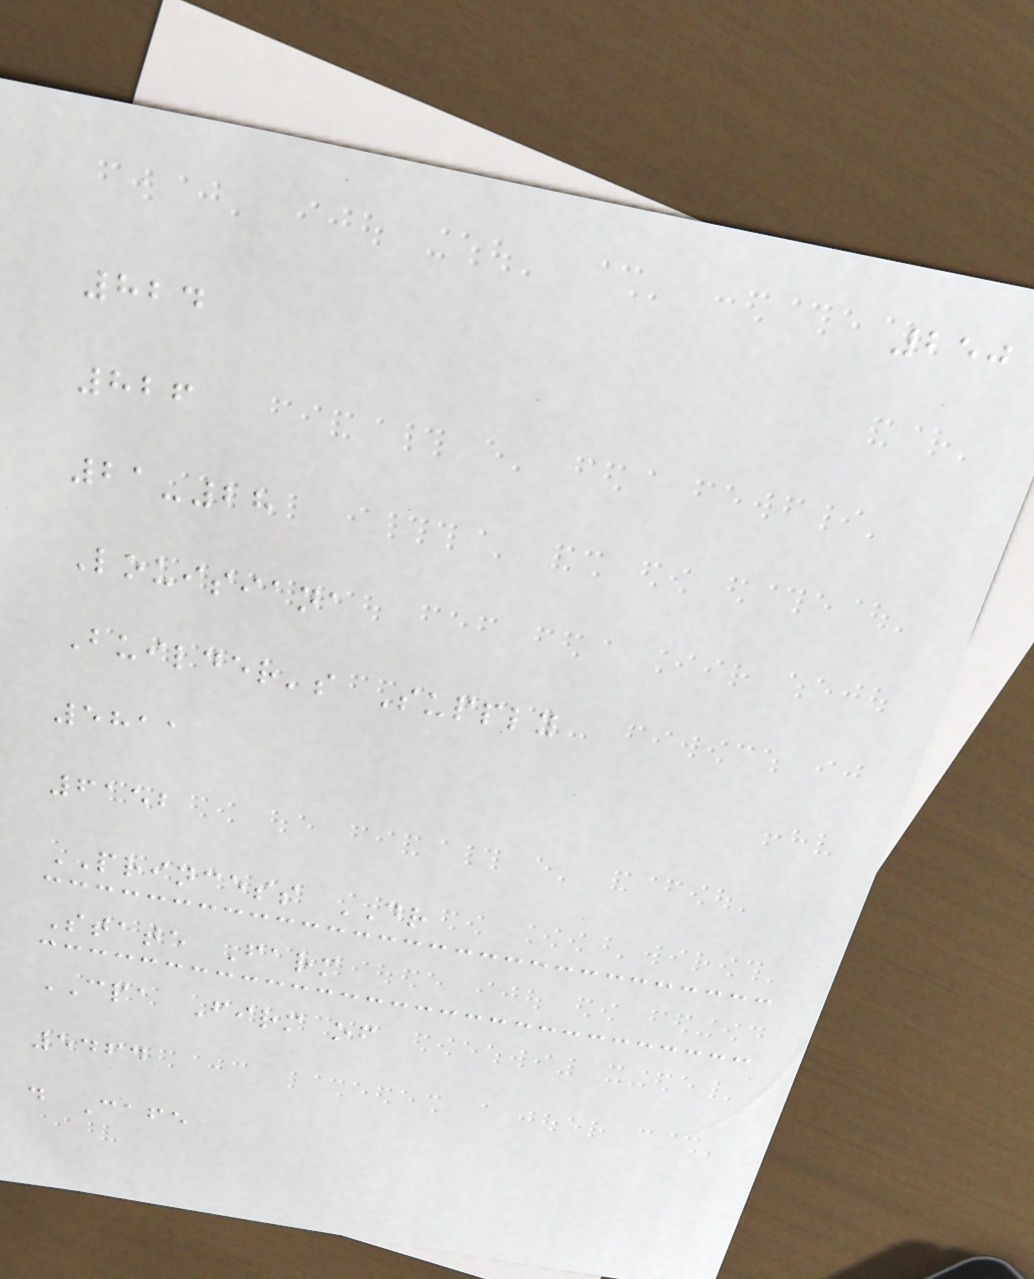250
824
826
21-28
Louisiana
Builder's Supply
5811
6152
PRINCESS DR
State Farm
CPA Firm of
5464
d Cafe
